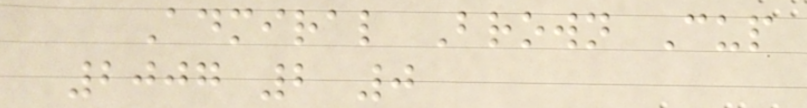Admiral Brown Cup
2007 2 0
